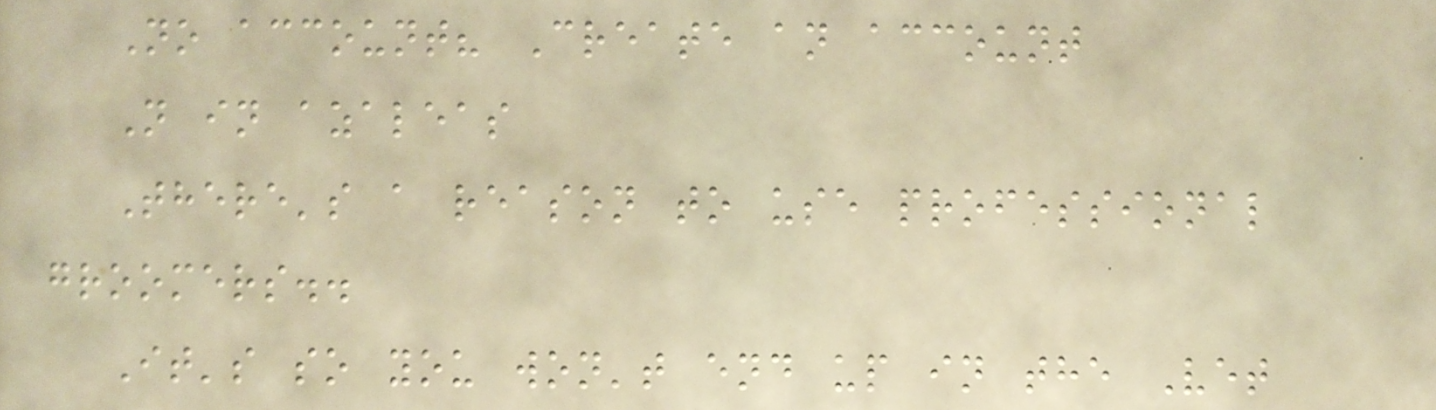No account? Create an account
N in azaleas
There's a reason to use professional
groomers..
It's so you won't end up in the Vet
